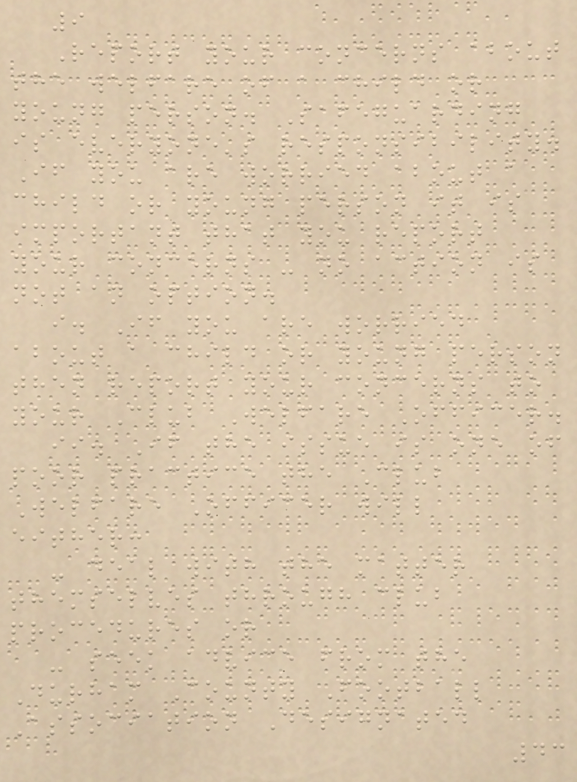9
Report your concerns about
the welfare of a child or
young person. Safeguarding
is everyone's responsibility.
If you are worried about a
child or young person it is
important that you report
your concerns - no action is
not an option.
i. If you are worried
about a child or young person
then report your concerns to
your Club Welfare Officer.
ii. If the issue is one of
poor practice the Club
Welfare Officer will
either:
- deal with the matter
themselves through club
procedures or
- seek advice from the
Durham County Football
Association Designated
43
